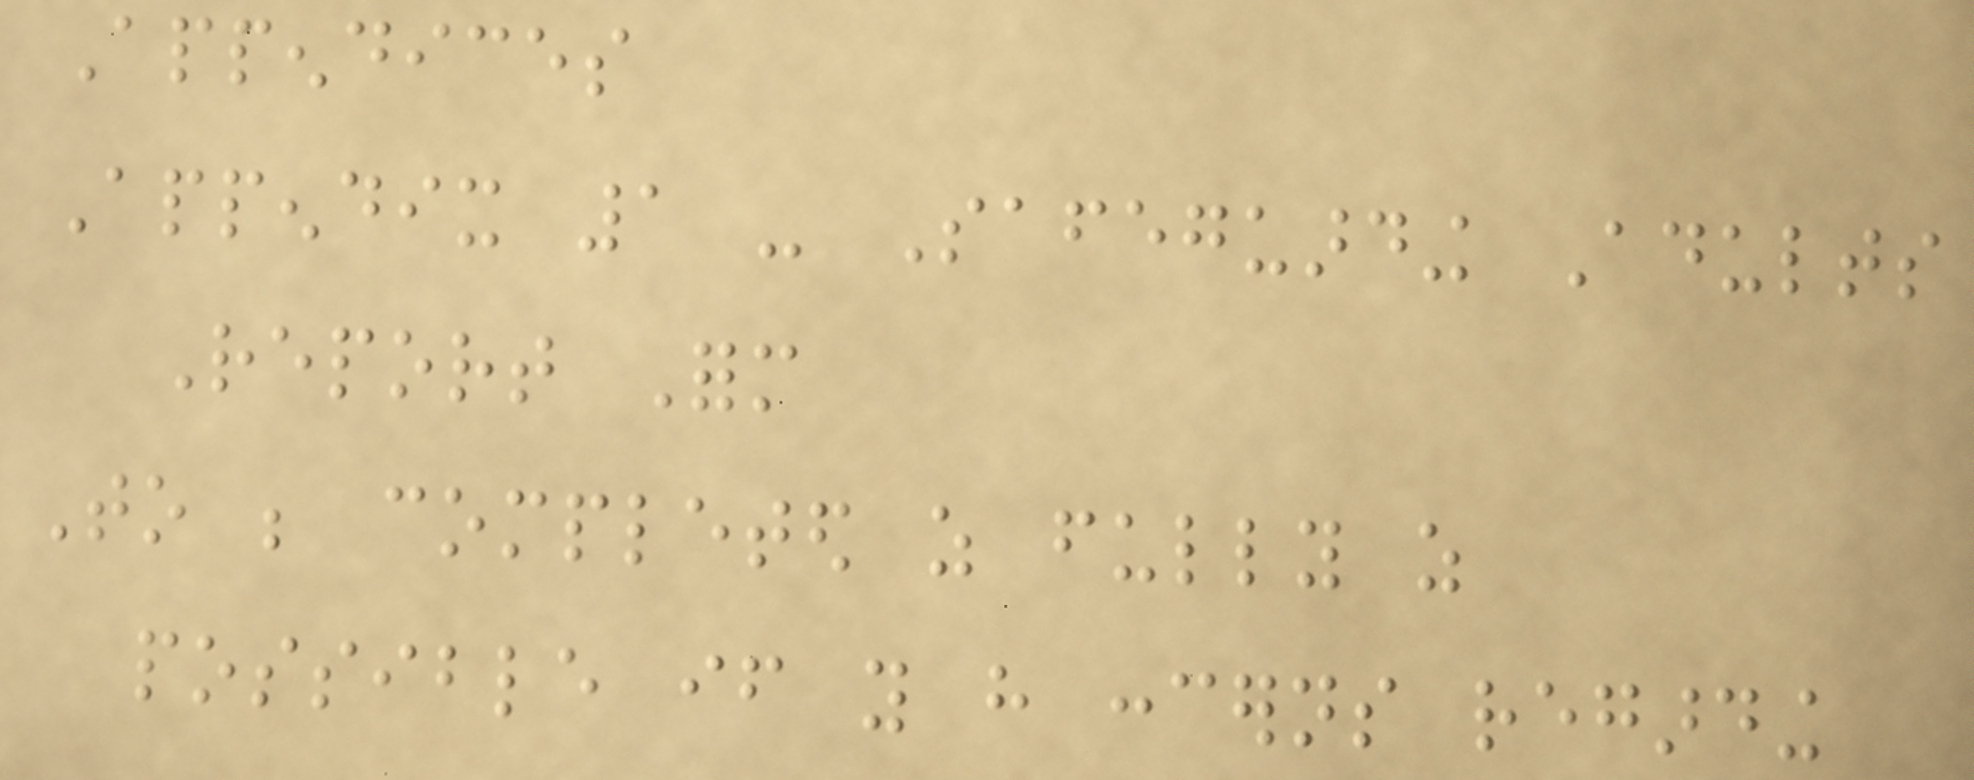Appendices
Appendix 1 - Safeguarding Adults
Report Form
To be completed as fully as
possible if you have concerns regarding
